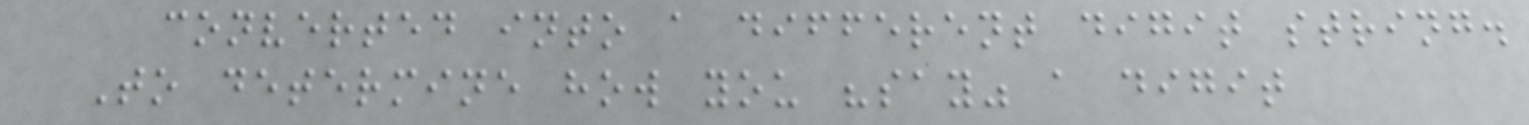converted into a different digit string.
To determine how you "say" a digit
